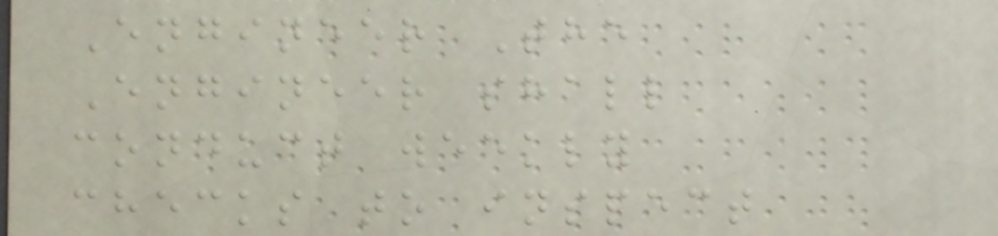Engineer The
Engineer shall
conduct weekly
checks to inspect
